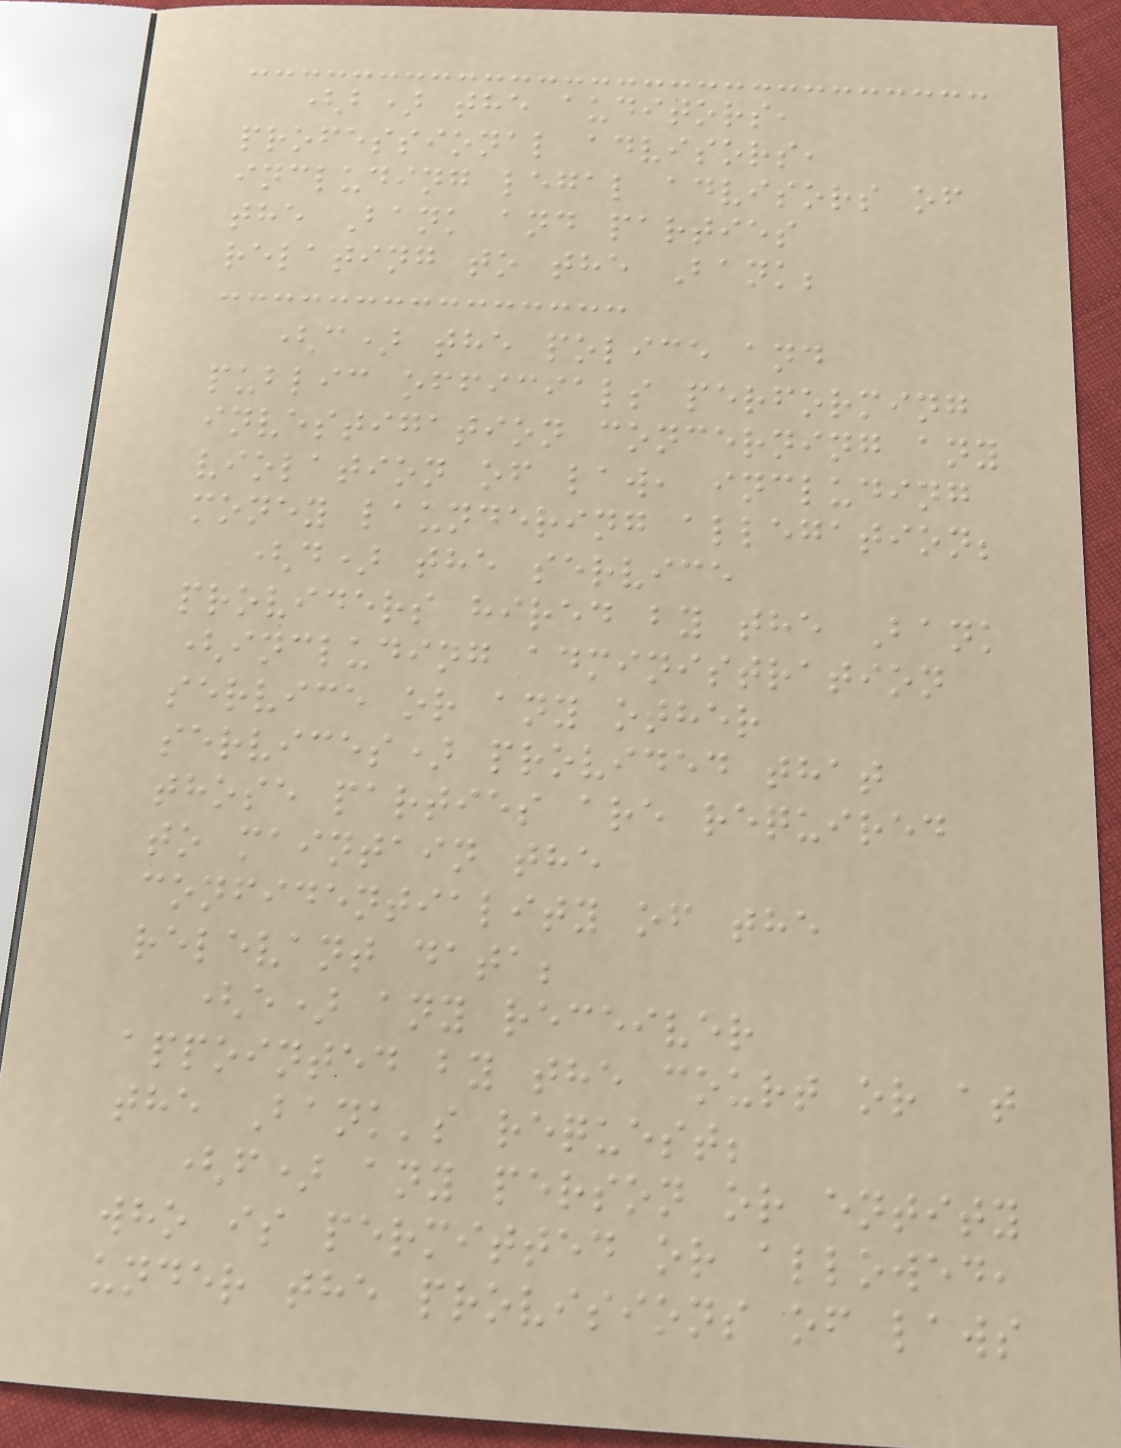(b) the auditors,
professional advisors,
including legal advisors of
the Bank and parties
relating to the Bank;
(c) the police and
public officials performing
investigation concerning any
violation of law, including
money laundering allegation;
(d) the service
providers hired by the Bank
(including administration
service or any other
services) provided that
those parties are required
to maintain the
confidentiality of the
relevant data;
(e) any receiver
appointed by the court or at
the Bank's request;
(f) any person or entity
who is permitted or allowed,
under the provisions of laws
